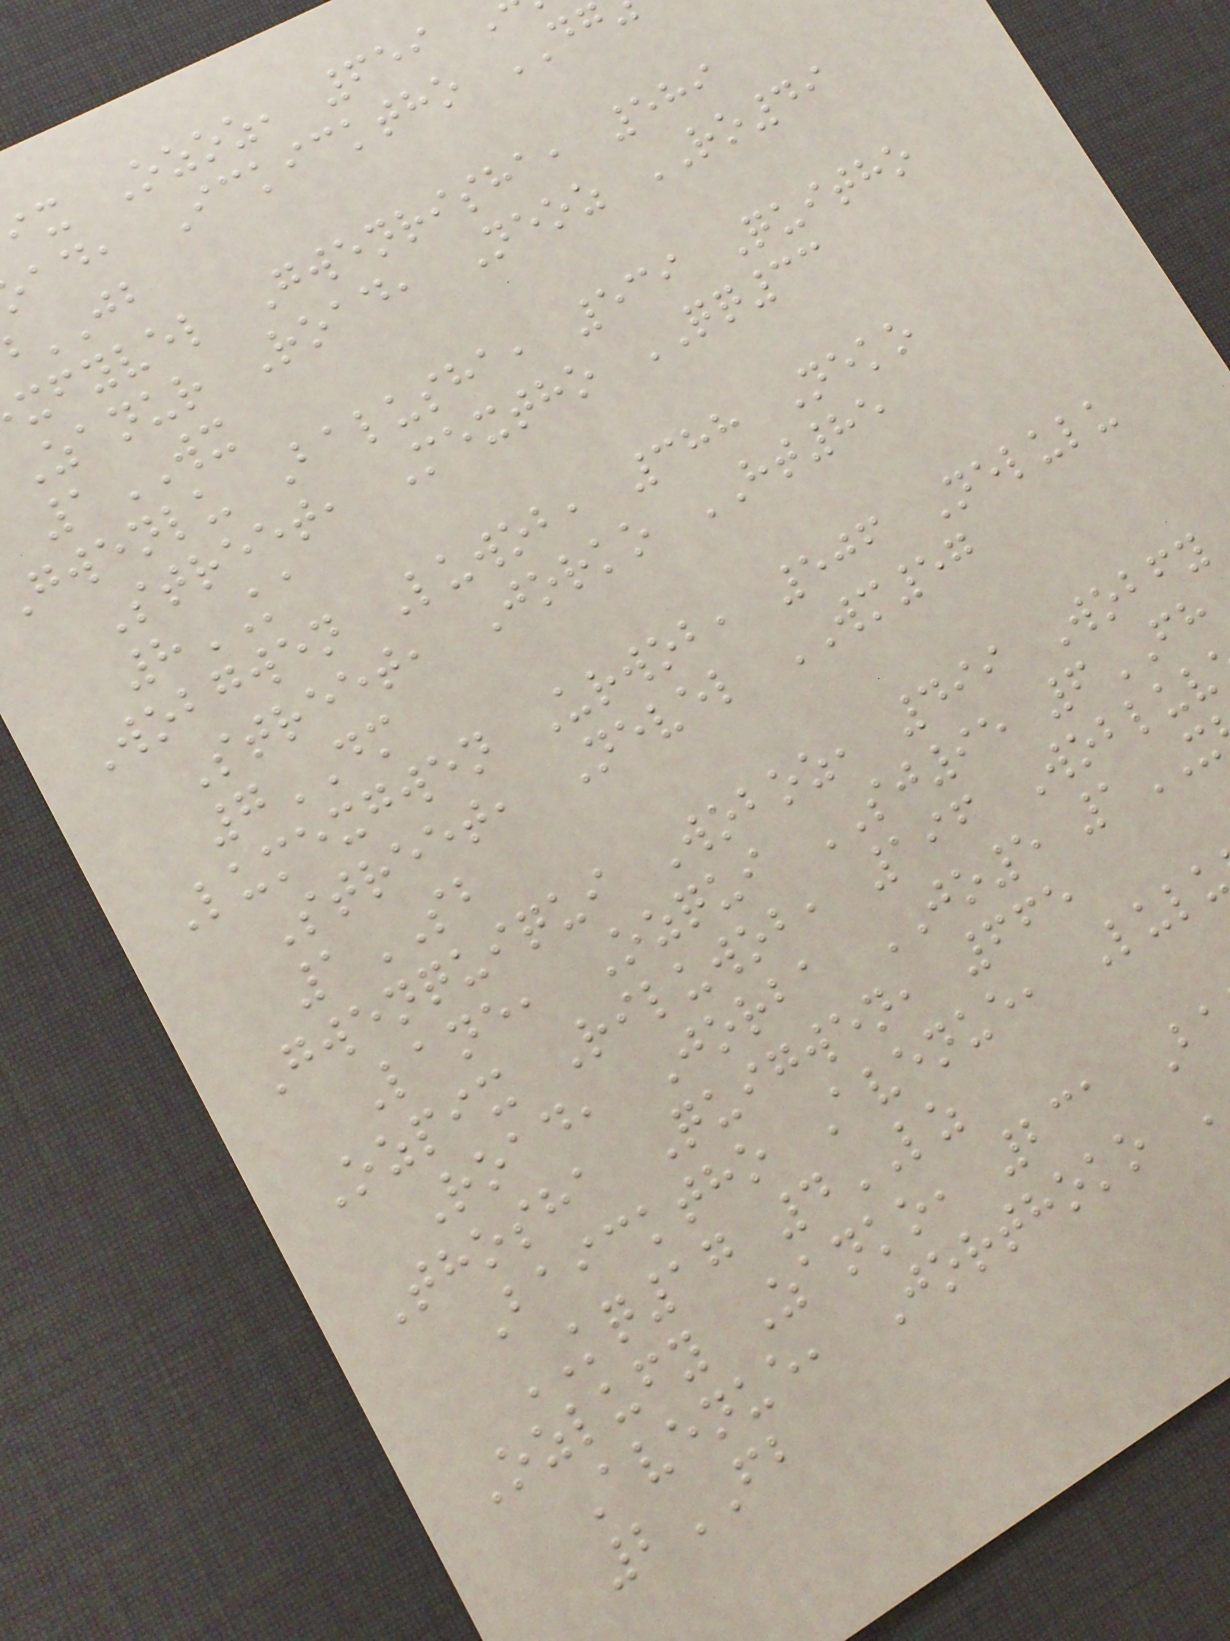ix Ozoz, 659
ad, Ickicktho DG
JB
xfyvel Gwenrisha, 589
Zanur Road, Neoz RO49
1WX
gwenlu Balusha, 539 Quitho
Street, Mextho QQ33
8KA
Wobgwen Luwob, 388 Neko
Street, Jorko HT85
7DM
Lumexgwen Urwob, 506 Nelulu
Street, Nevel WM57
1SB
Gwenquiqui Woboz, 499 Wobfy
Lane, Ozqui SJ95 6FH
Ozpix Riluwob, 196 Wobluv
Road, Jorba JO5 1
Thosha Quigwen, 665
Baicktho Avenue, Lulu
KQ17 4LZ
Ozlufy Zanko, 231 B
Avenue, Jorthoko
2FB
